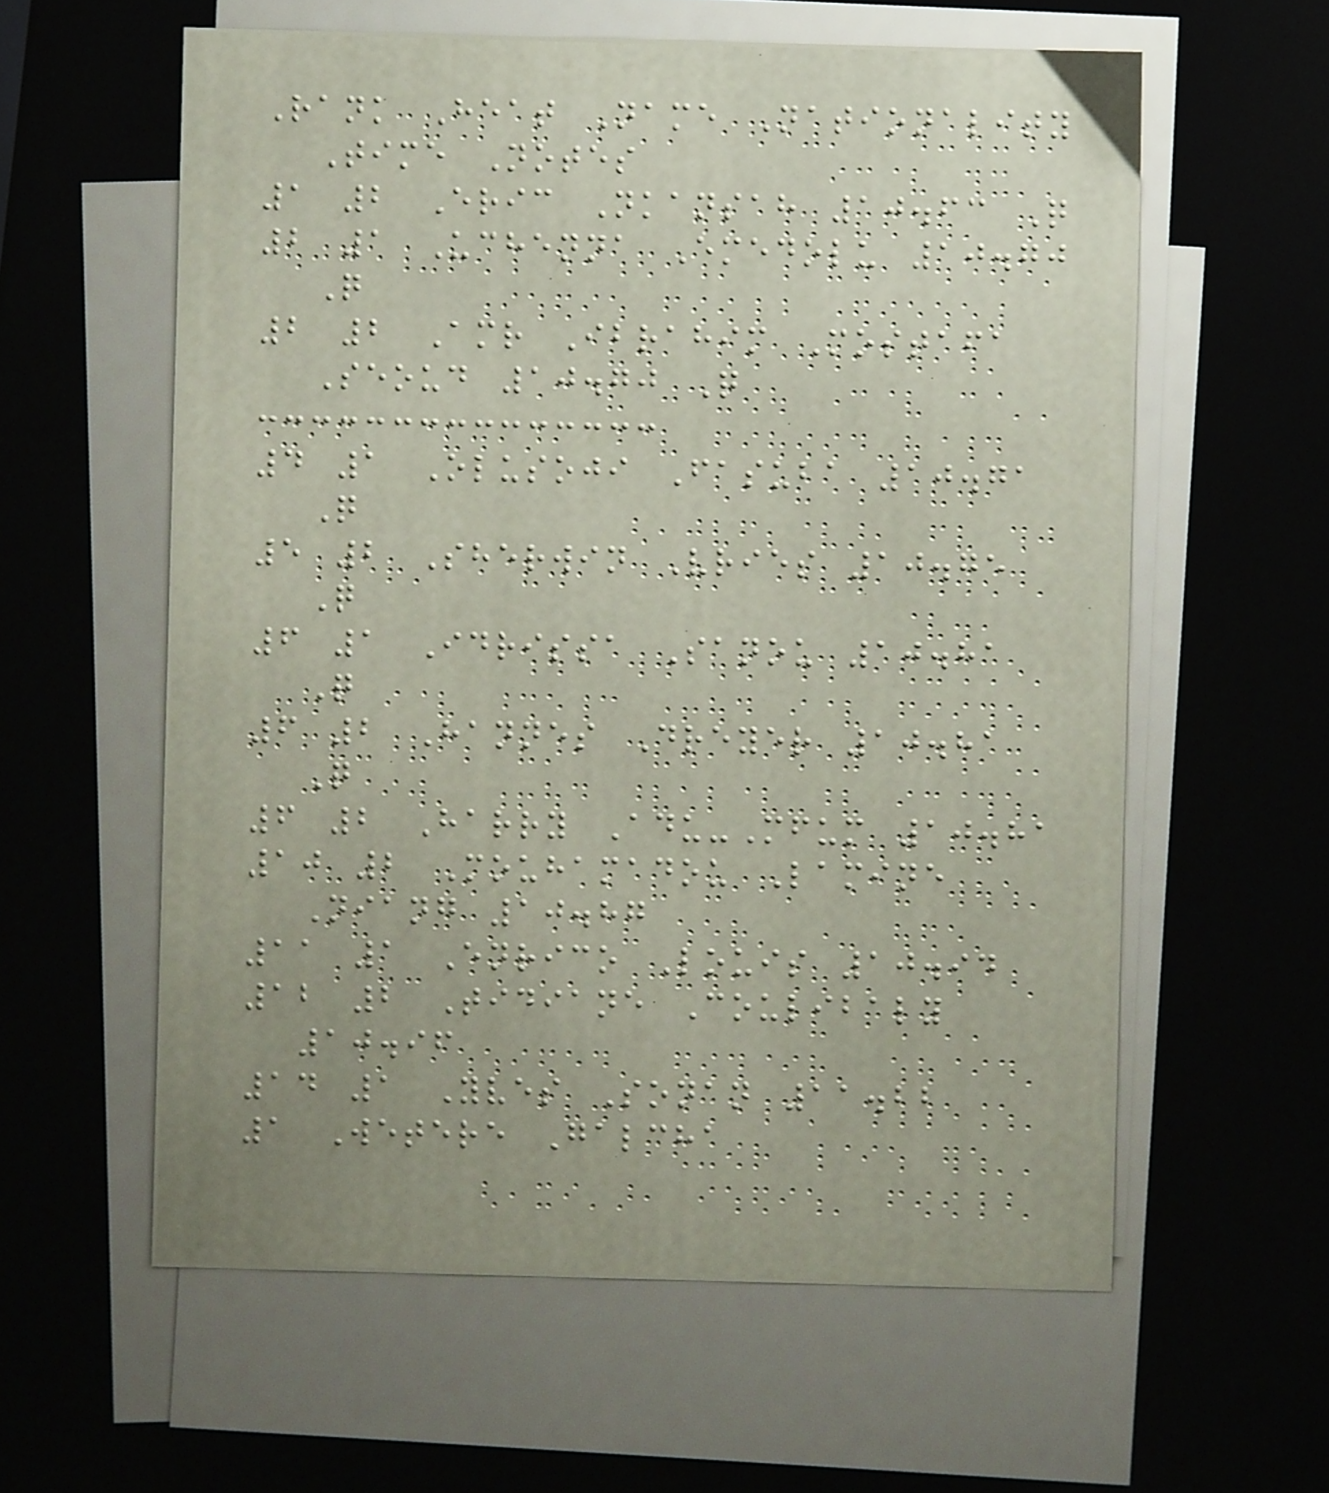Rank Heat Name Nationality
Time Notes
1 2 Eric Nkansah 10.63 Q
2 1 Uchenna Emedolu 10.70
Q
2 2 Amr Ibrahim Mostafa
Seoud 10.70 Q
4 1 Olusoji Fasuba 10.71
Q
5 2 Sherwin Vries 10.75
Q
6 1 Idrissa Sanou 10.81
Q
6 2 Hannes Dreyer 10.81
Q
6 2 Harry Adu-Mfum 10.81
10 2 Mouhamadou Lamine
Niang 10.87
11 1 Enrico Louis 10.94
12 2 Tidiane Coulibaly
10.96
14 1 Yves Sonan 11.22
1 Wetere Galcha
